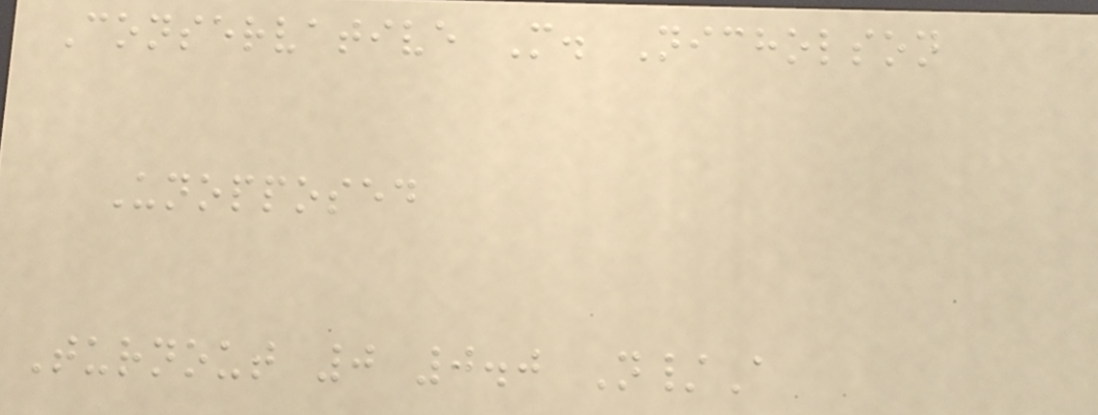Conservative M. Nicholson
Unopposed
Turnout 0 0.0 N/A
